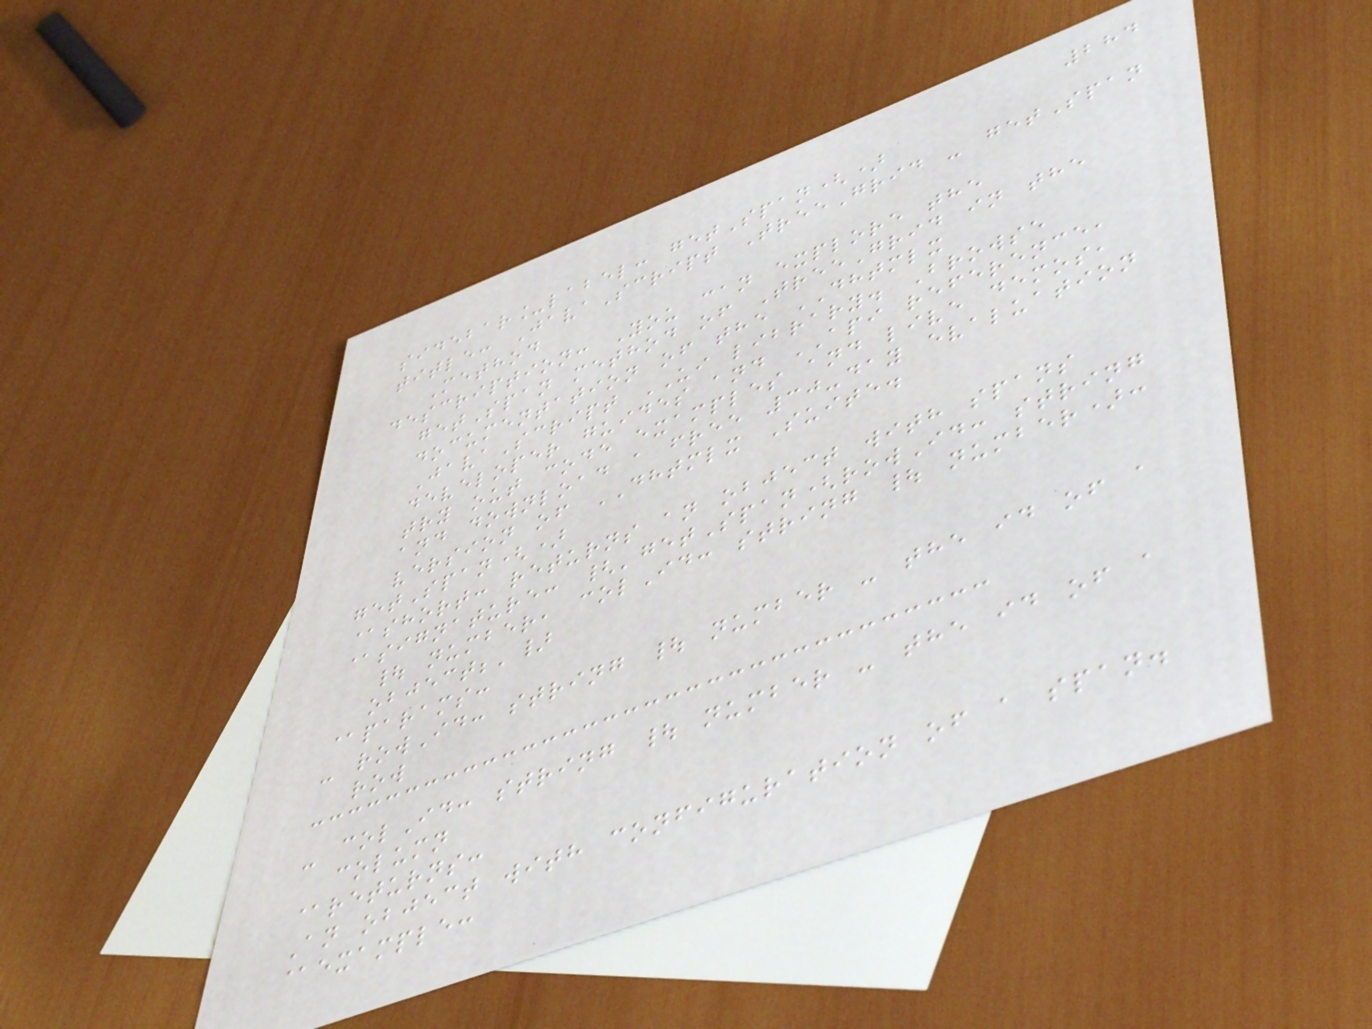284
sidebar_label: getSpan()
title: JavaScript TreeGrid - getSpan
Method
description: You can explore the
getSpan method of TreeGrid in the
documentation of the DHTMLX
JavaScript UI library. Browse
developer guides and API reference,
try out code examples and live demos,
and download a free 30-day evaluation
version of DHTMLX Suite.
getSpan()
@short: returns an object with spans
@signature: {'getSpan(rowId: string
| number, colId: string | number):
object;'}
@params:
- rowId: string | number - the id of a
row
- colId: string | number - the id of a
column
@returns:
An object with configuration of a span.
@example:
